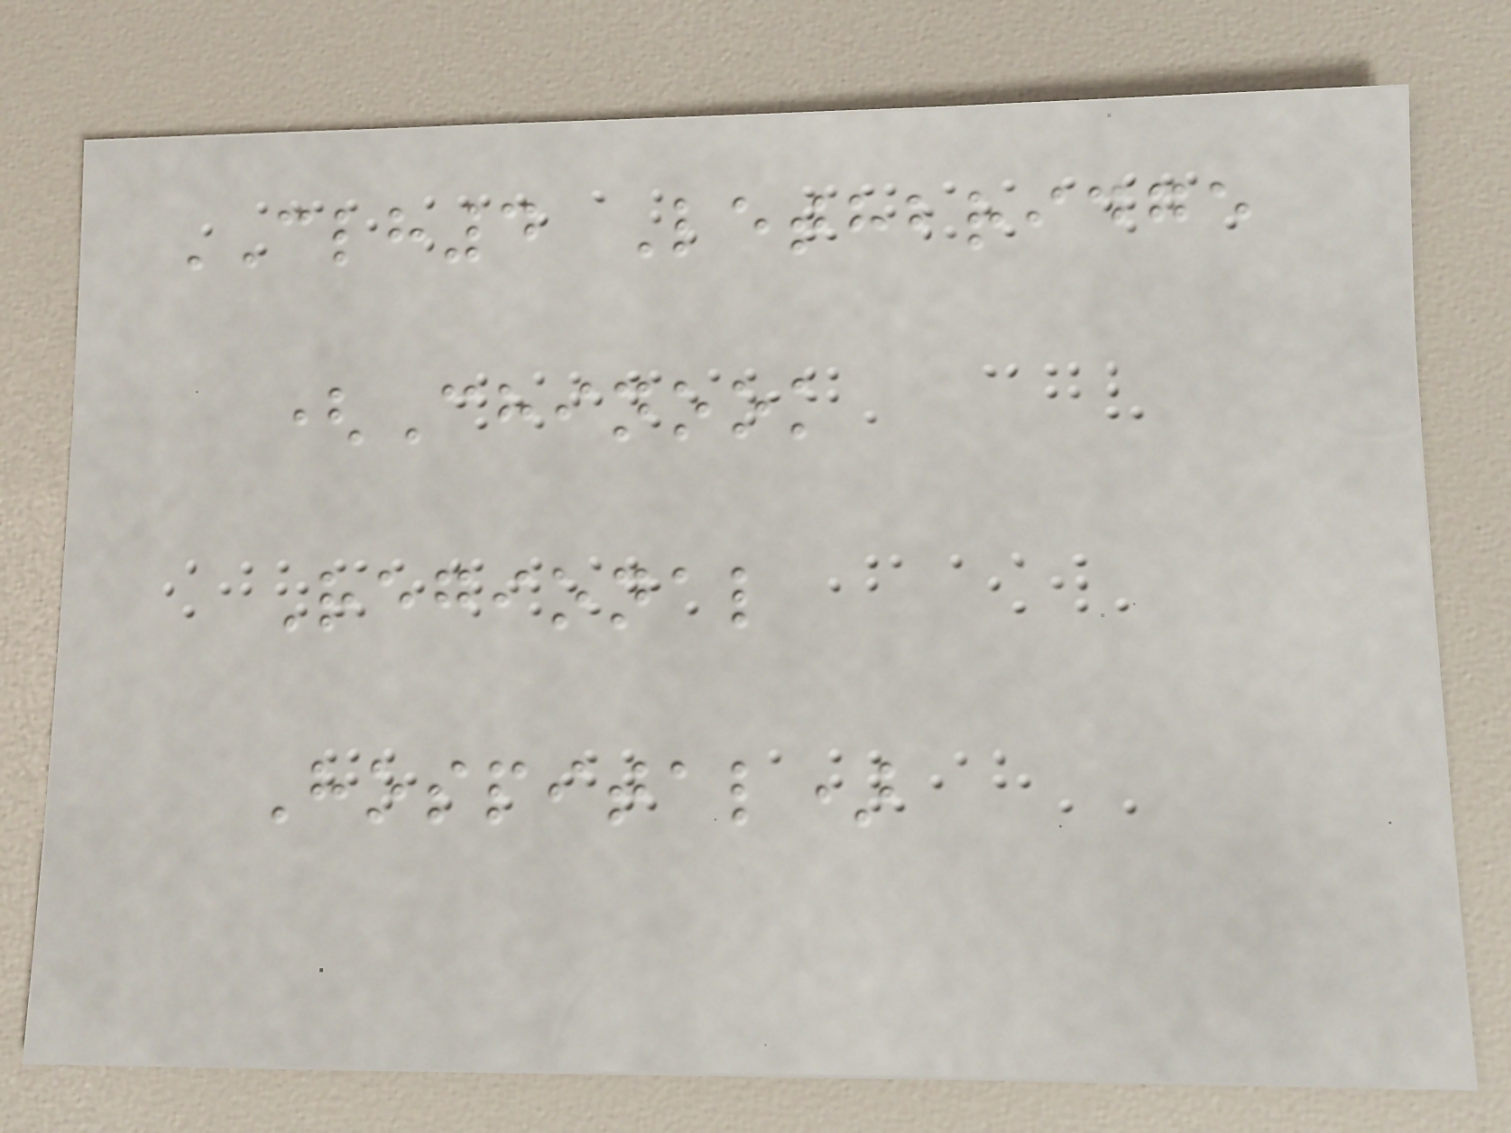CLH4 Lethbridge
(Chinook
Regional
Hospital)
